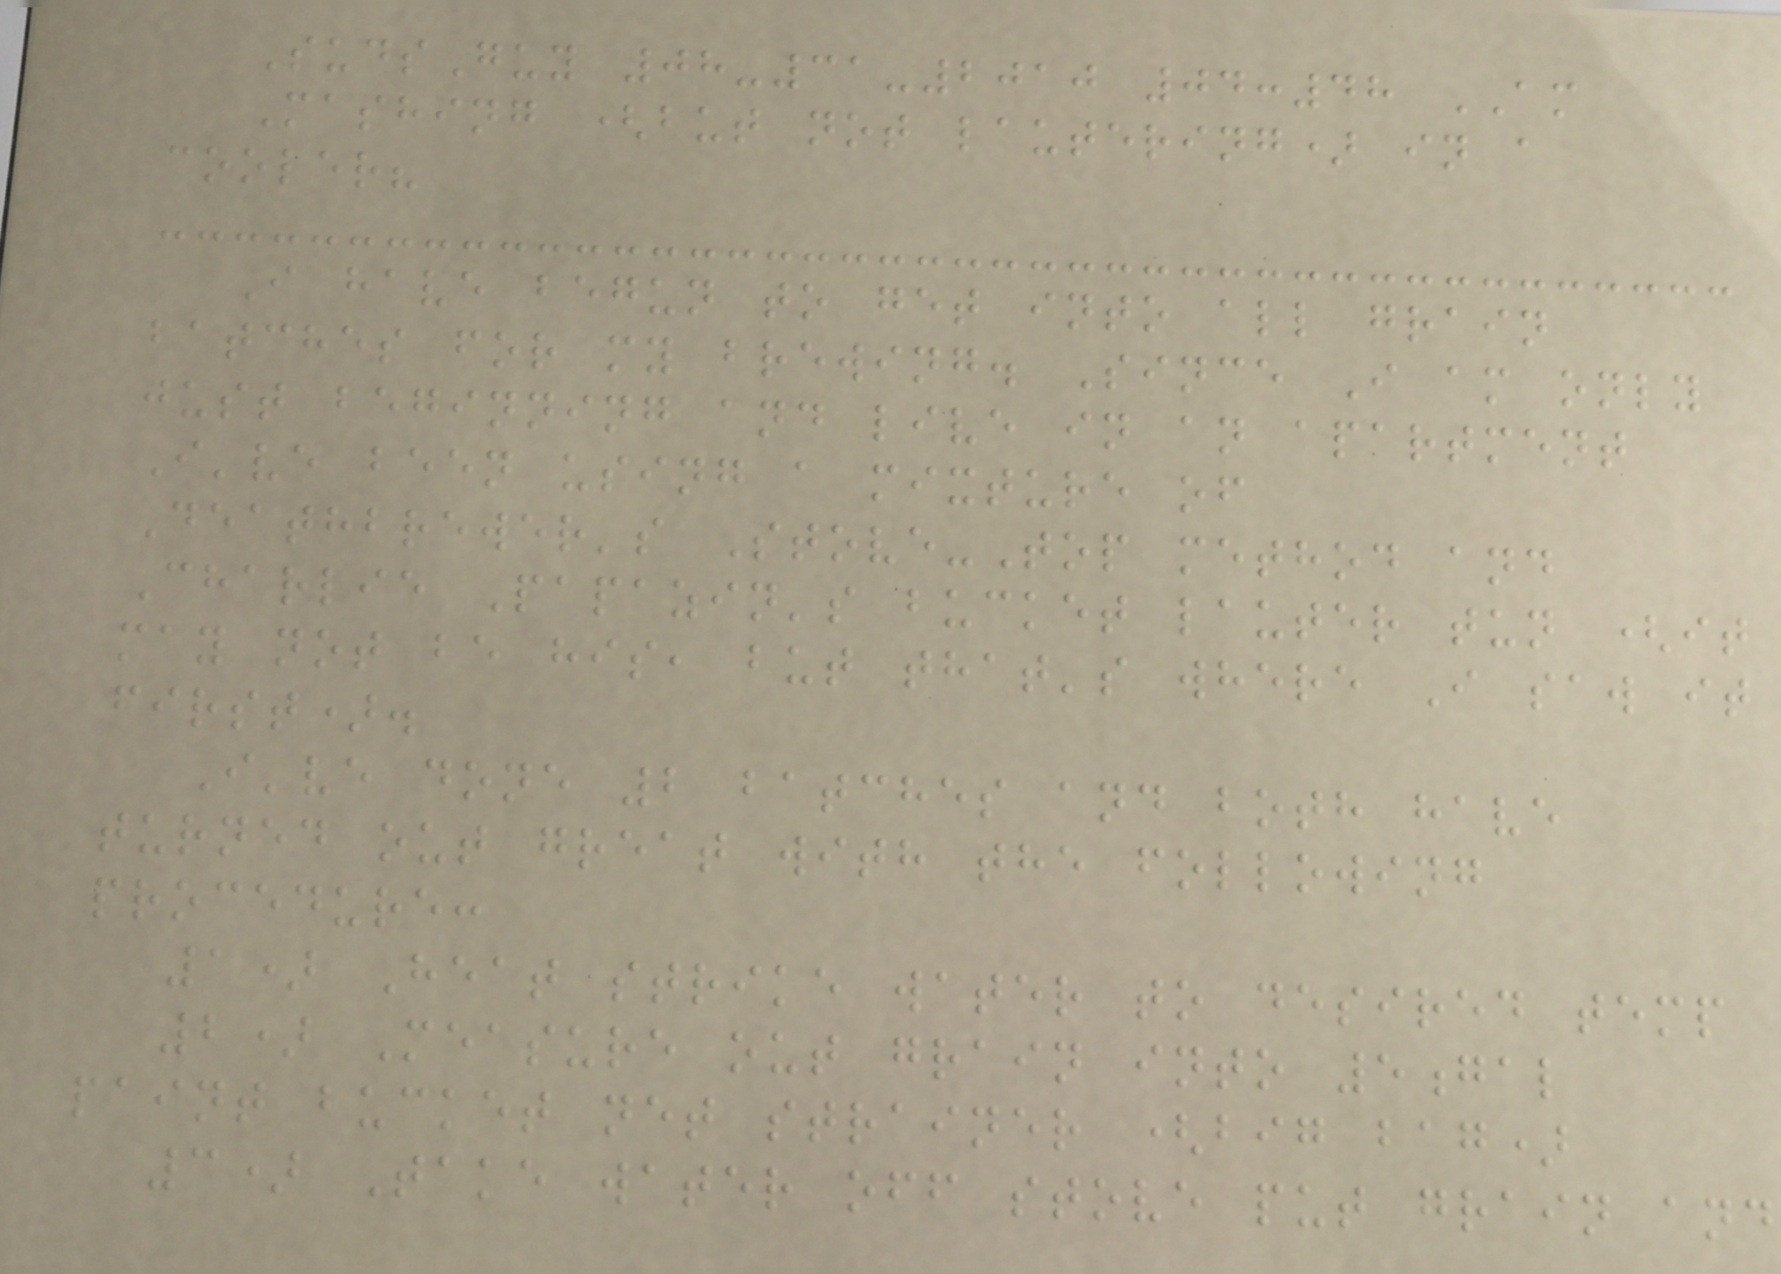SudsGuy 08-31-2010 04:48 AM
Mashing (but not lautering) in a
cooler?
I have begun to get into all grain
batches for my brewing. Since I am only
just beginning and live in an apartment
I've been using a mixture of
Deathbrewer's Stove-Top method and
Charlie Papazin's bucket lauter tun (it
may not be his, but that's where I saw it
first).
I've done 2 batches and both have
turned out great with the following
procedure:
1) Heat strike water to desired temp
2) Measure out grain into 5gal
paint bucket net strainer (big bag)
3) Take water off stove put grain and
